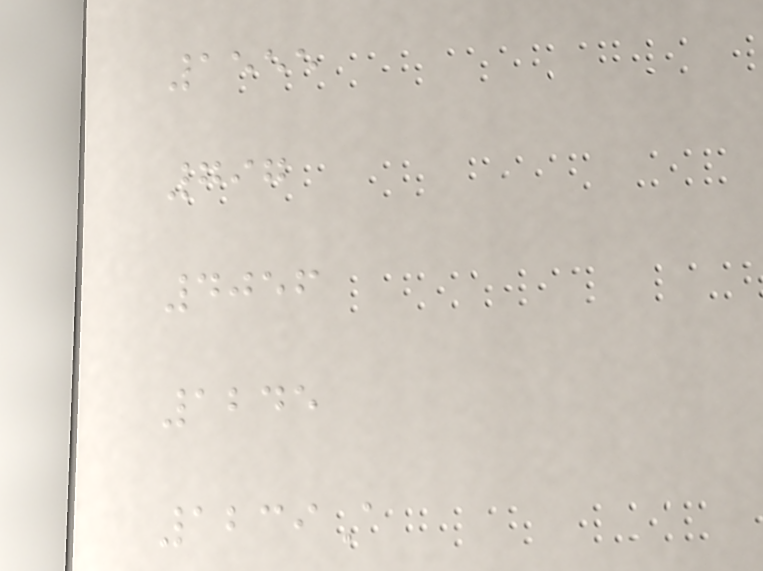1555
797
4056
1245
1239A
